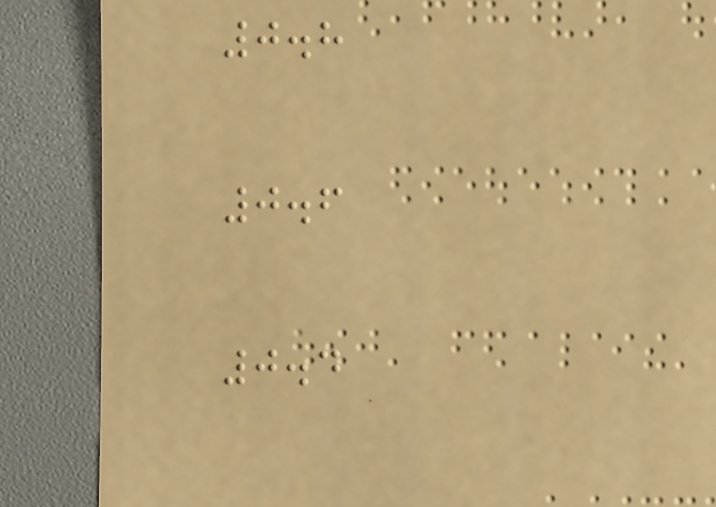0.8
0.6
0.4
